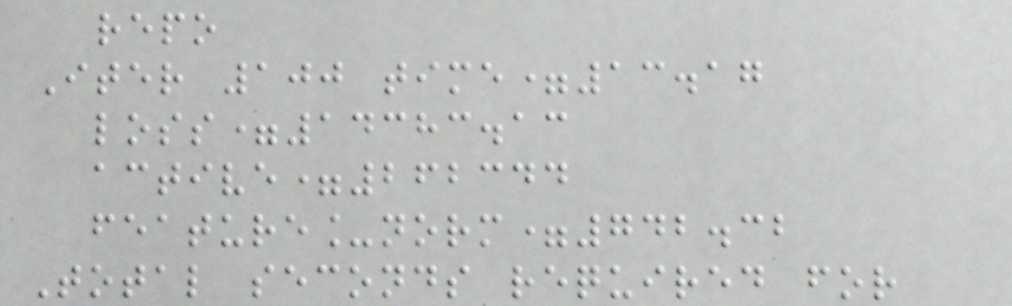repo
Iter 100 time=13.17
loss=14383.13
active=262344
feature_norm=742.32
Total seconds required for
